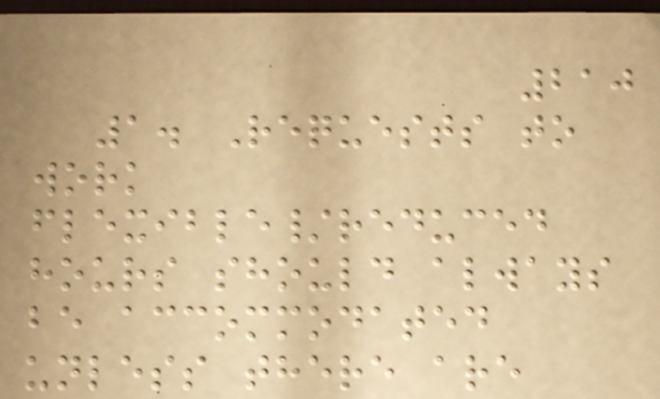210
1. Requests to
work
flexible/reduced
hours should always
be accommodated
unless there are
